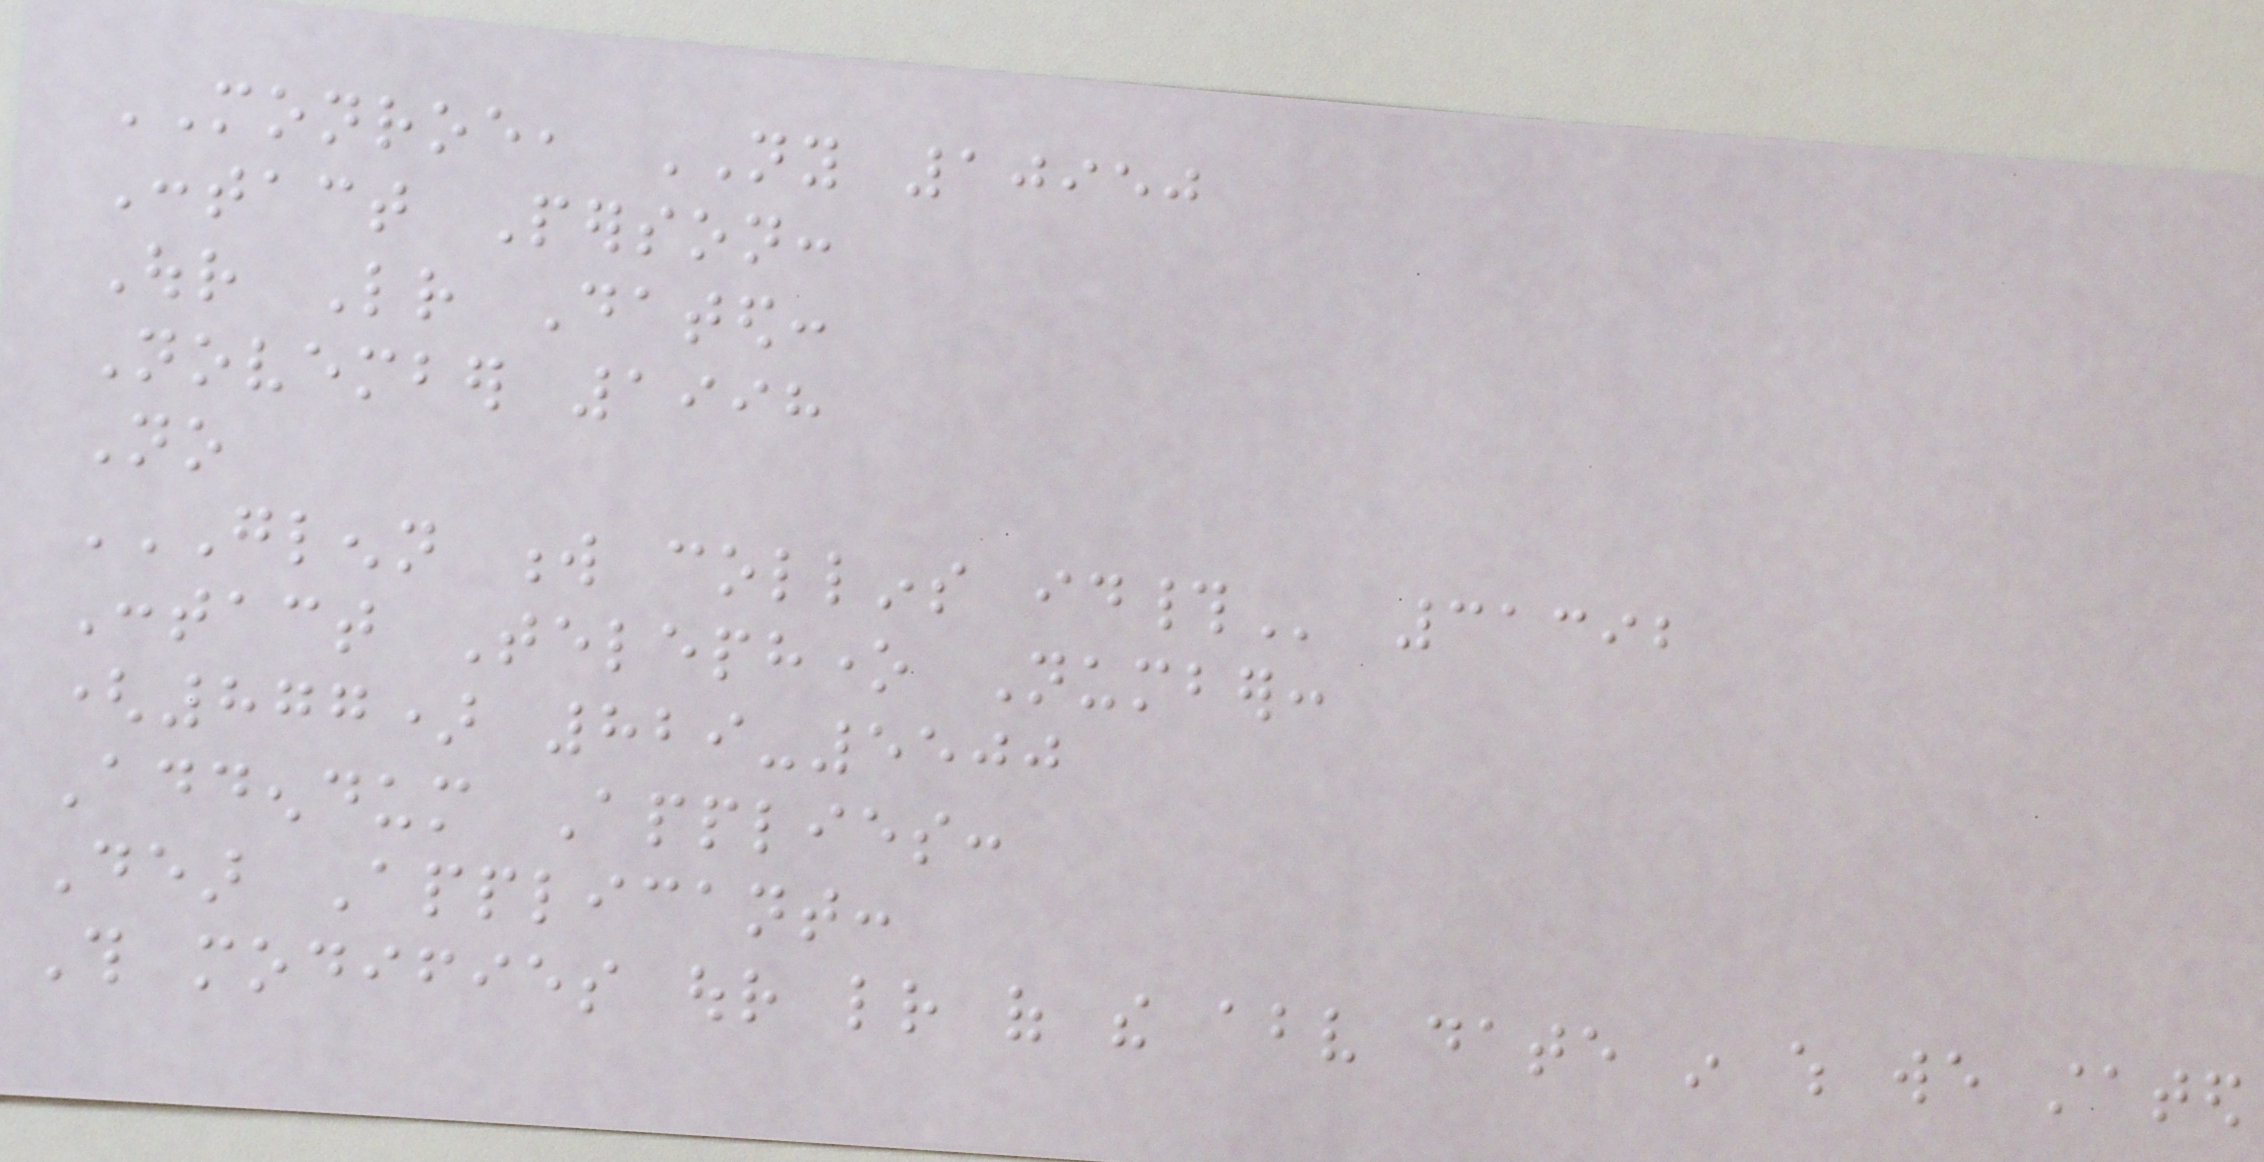MONROE, NY 10950
Contact Person:
Our Letter Dated:
November 1998
No
GLENN W COLLINS ID# 31392
Contact Telephone Number:
(877) 829-5500
Addendum Applies:
Dear Applicant:
This modifies our letter of the above date in which we stated
